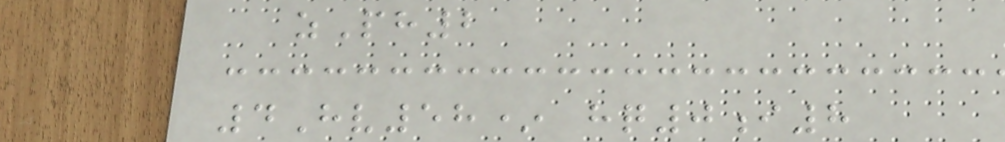zPh2
4Hv58* hq0i8
